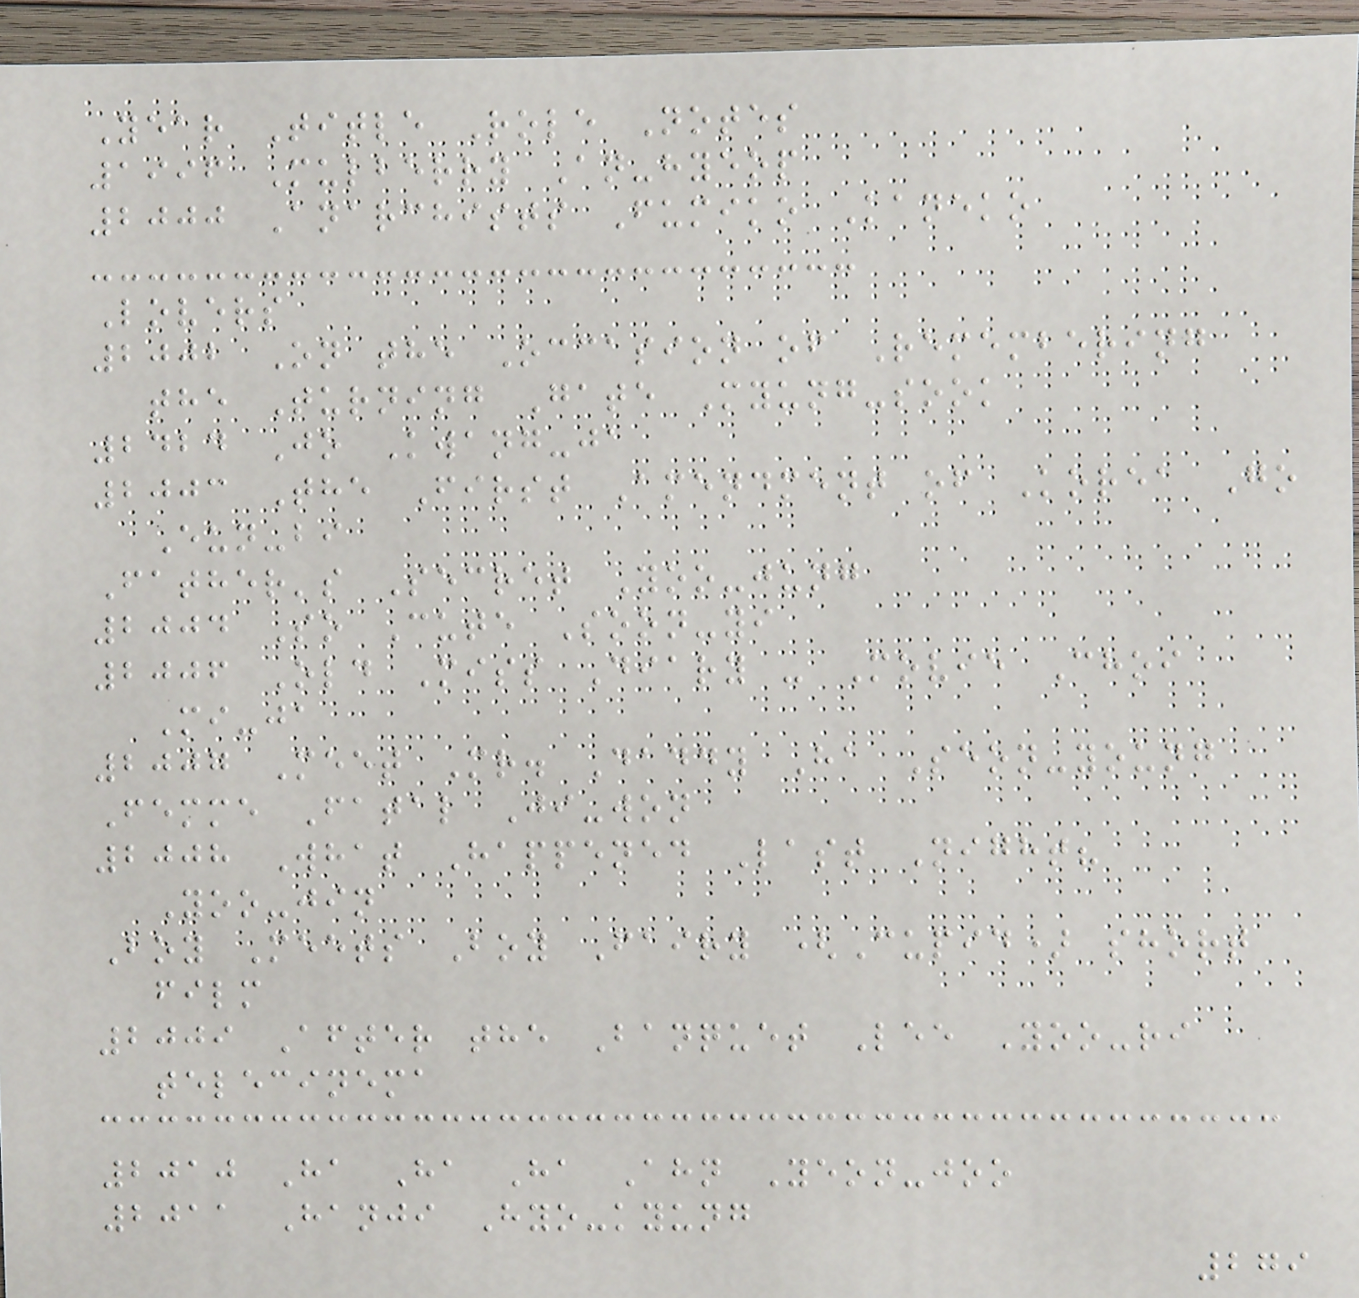Year Title Role Notes
1996 Mulberry An-hyeop
2000 Anarchists Fumiko Kaneko
Lovers
2002 On the Occasion of Remembering
the Turning Gate Myung-sook
2424 Jo Kwang-ja
2003 The First Amendment of Korea Go
Eun-bi
Father's Secret Yoo-jung
2004 So Cute Soon-yi
2006 Old Miss Diary - Movie Choi
Mi-ja
2007 Meet Mr. Daddy Ha Seon-young
Femme Fatal Ji-won
2008 What Happened Last Night?
Yoo-jin
Boy Meets Boy Fairy (Cupid) short
film
2009 After the Banquet Lee Yoo-ri
telecinema
2010 Ha Ha Ha Ahn Yeon-joo
2011 Hanji Hyo-kyung
279
